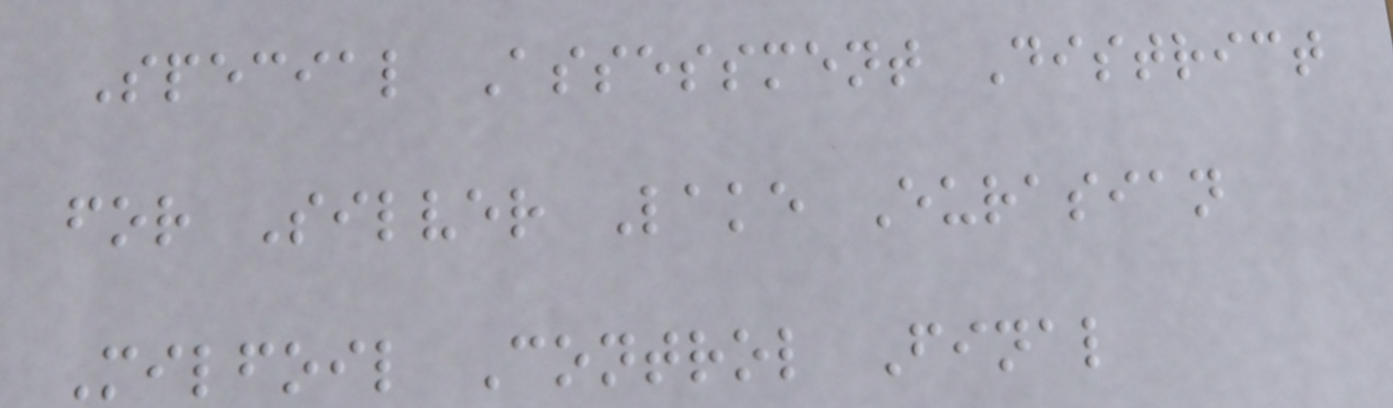Special Assessment District
for Silver Lake Eurasian
Milfoil Control Final
